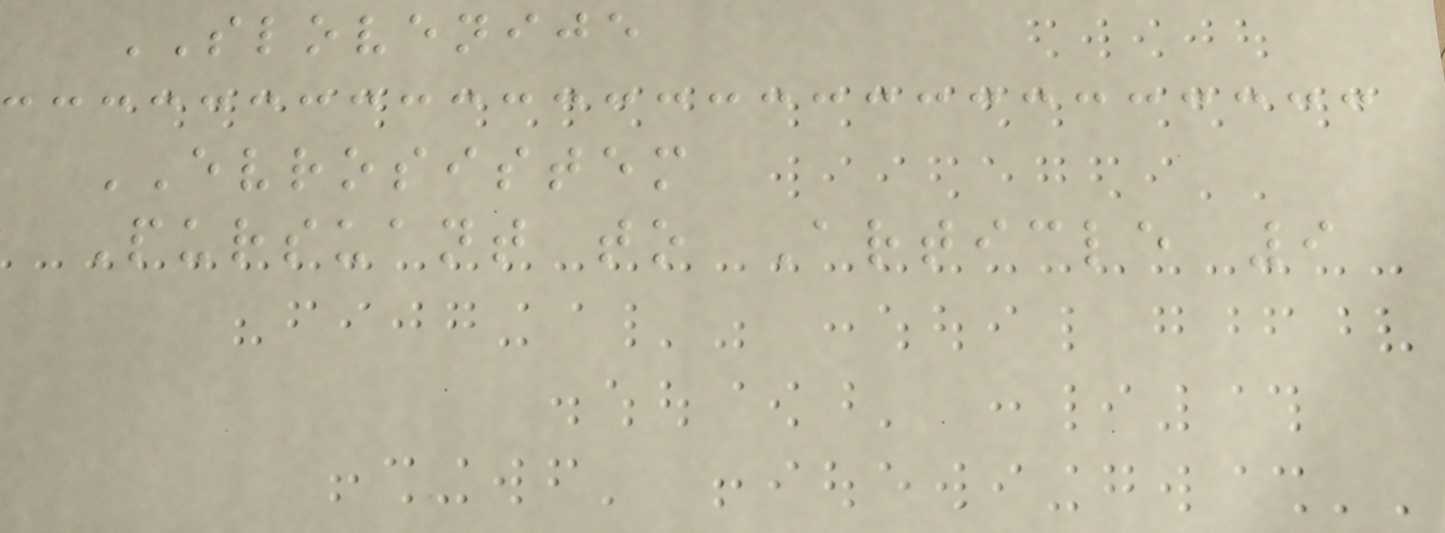SLOVENIJE
EVROSISTEM
Pursuant to Article 9
